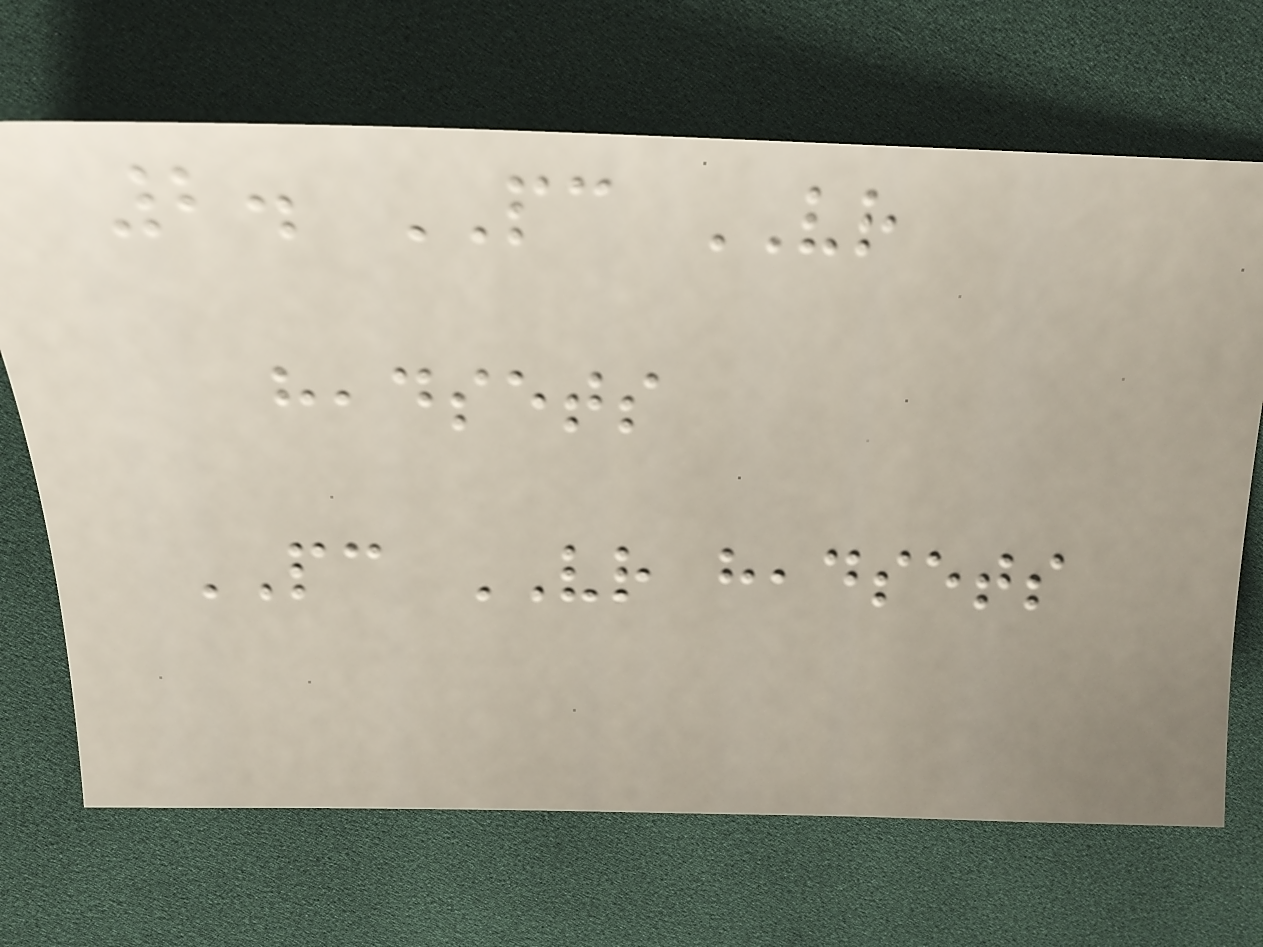2. PC VR
headsets
PC VR headsets
